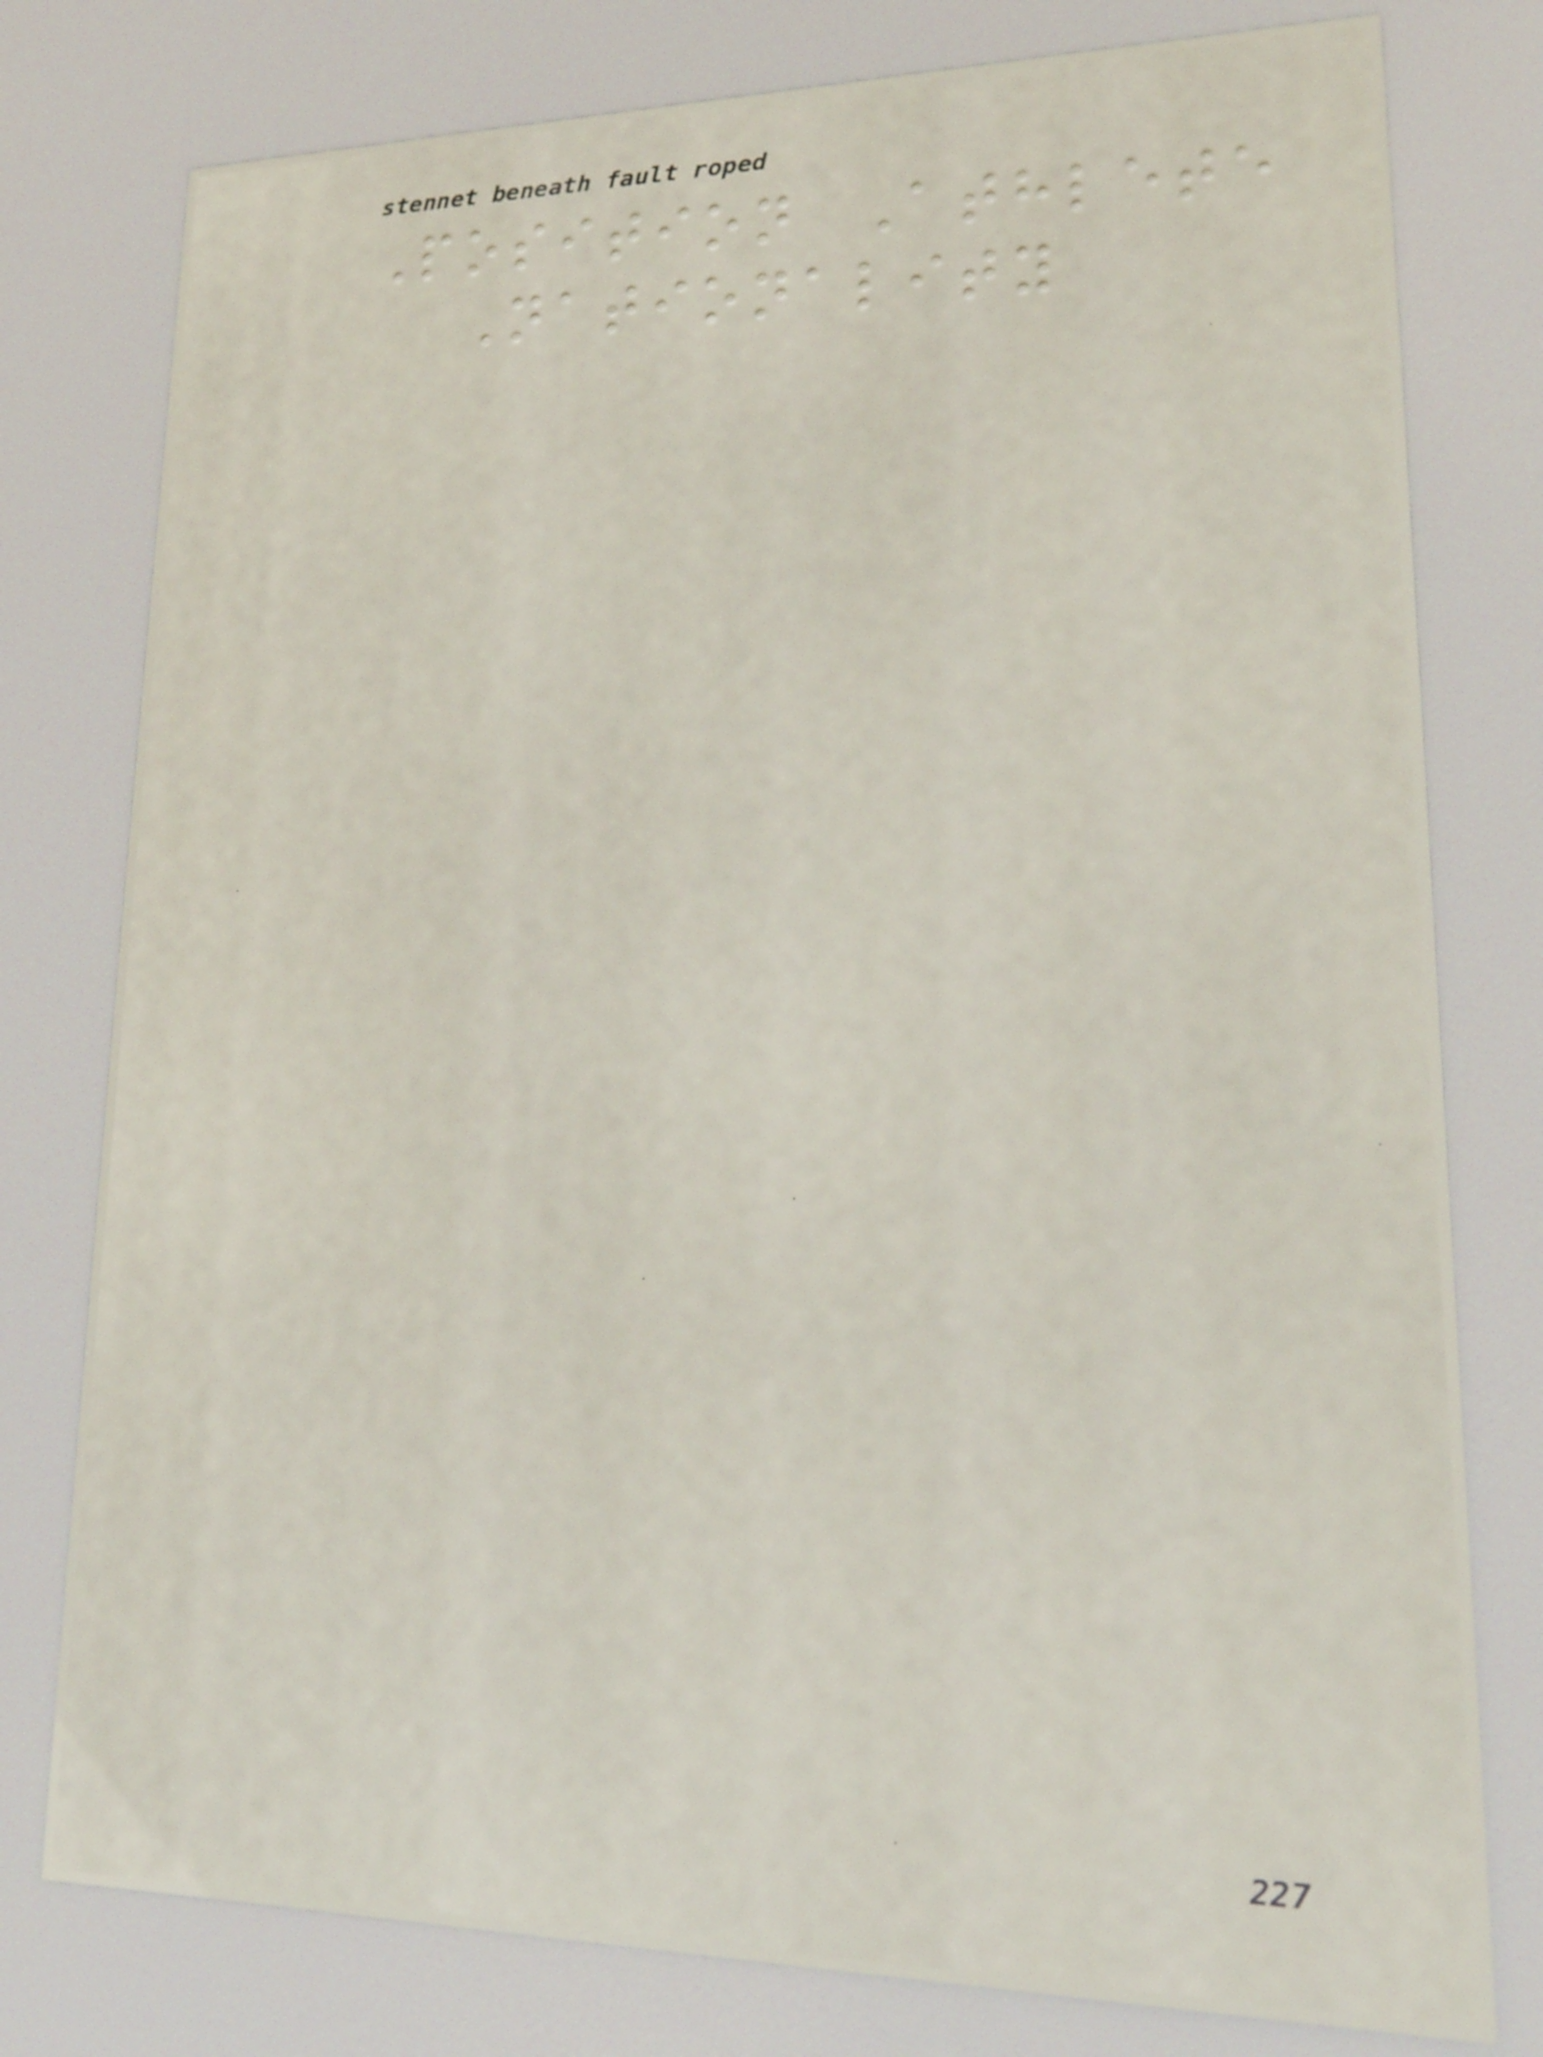Position Athlete
Nationality
